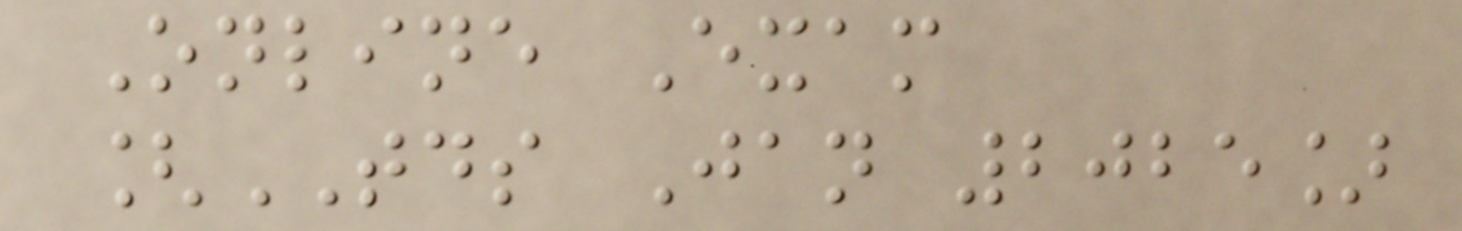Online Exam
[TDS Jan 2025]
